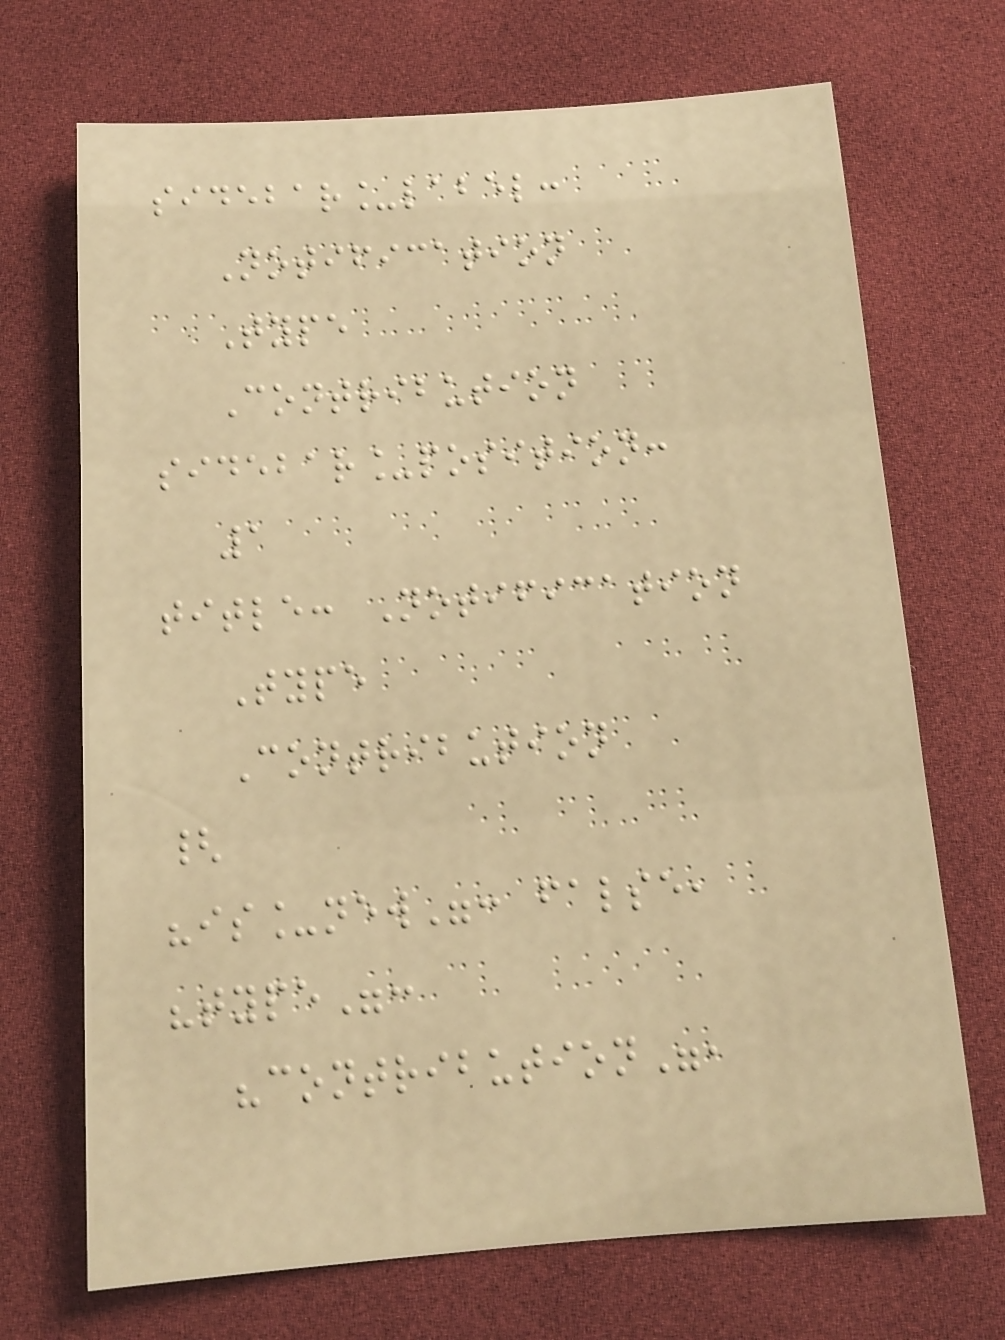sidebar_label:
Notification
Type
Contribution
sidebar_position:
1
title: Notification
Type
Contribution
{
"is_new": false,
"type":
"contribution",
